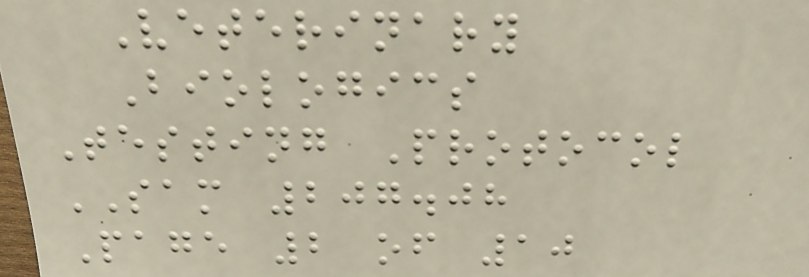Veterinary
Biologics
Testing Protocol
SAM 207.08
Page 2 of 10
